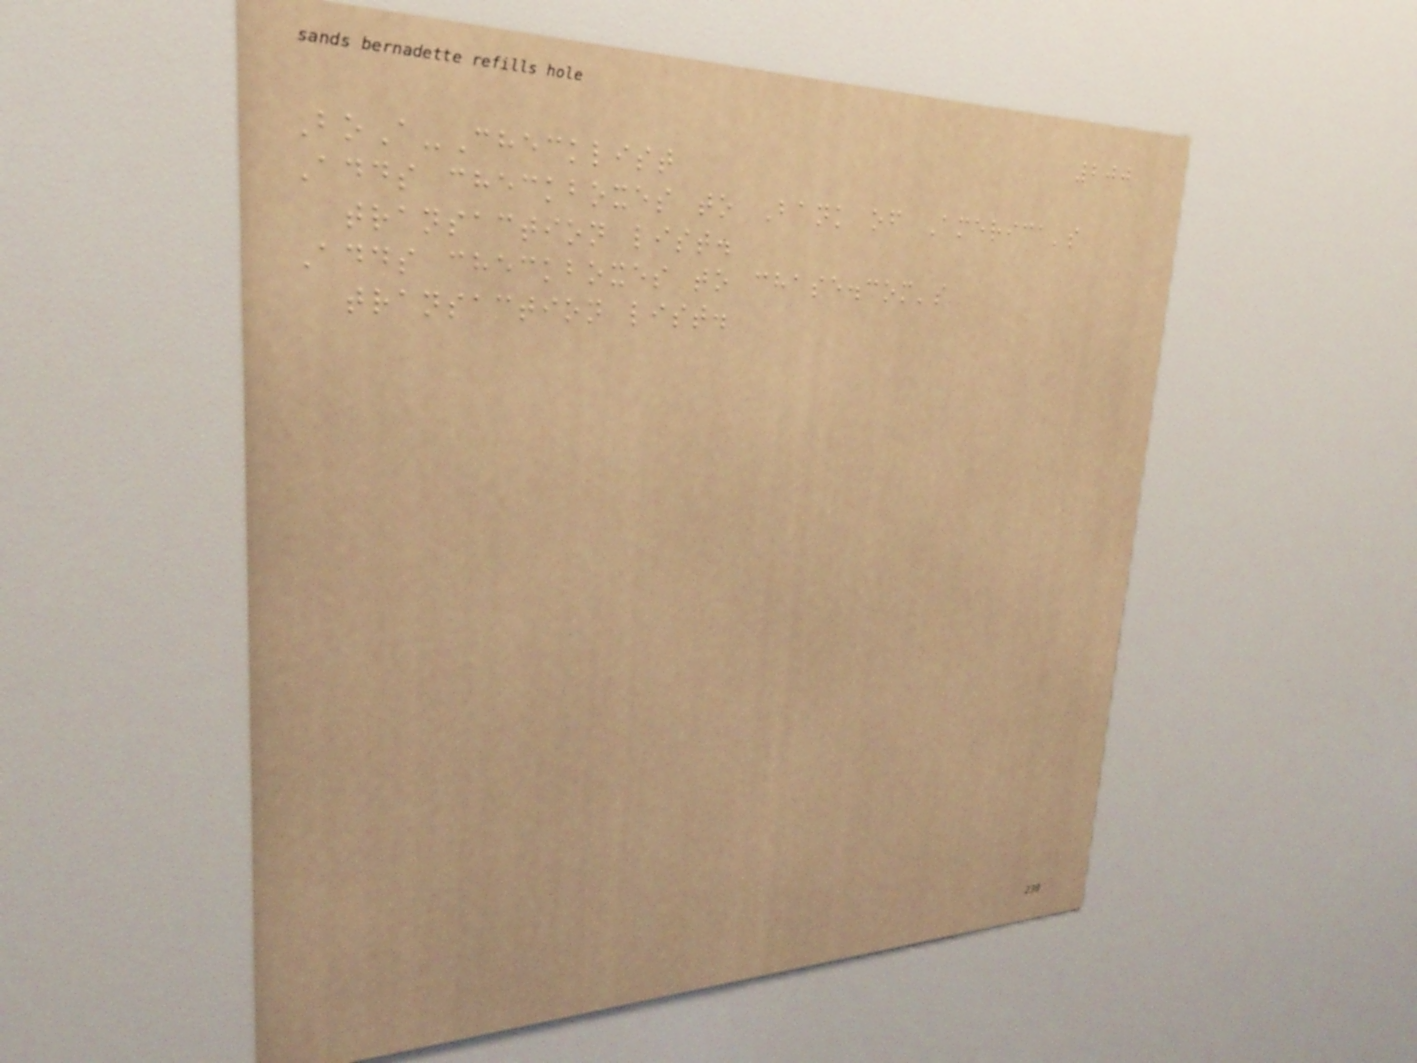200
BoA-Checklist
Adds checkboxes to Bank of America's
transaction list.
Adds checkboxes to chase.com's
transaction list.
